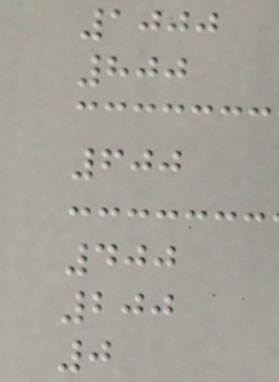1000
800
600
400
200
0
